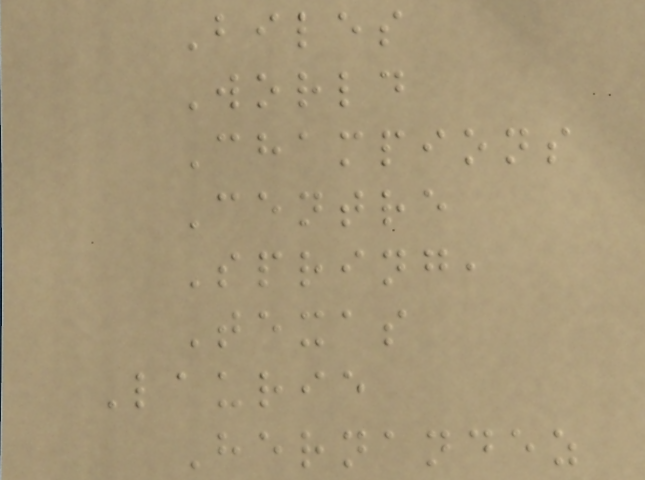Biles
World
Champions
Centre
Spring,
Texas
Laurie
Hernandez
